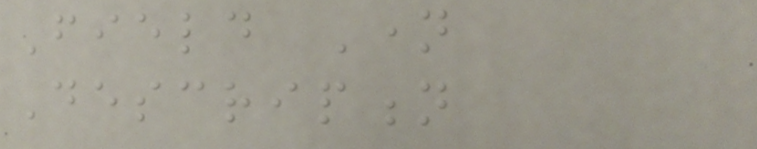Field Name
Description
